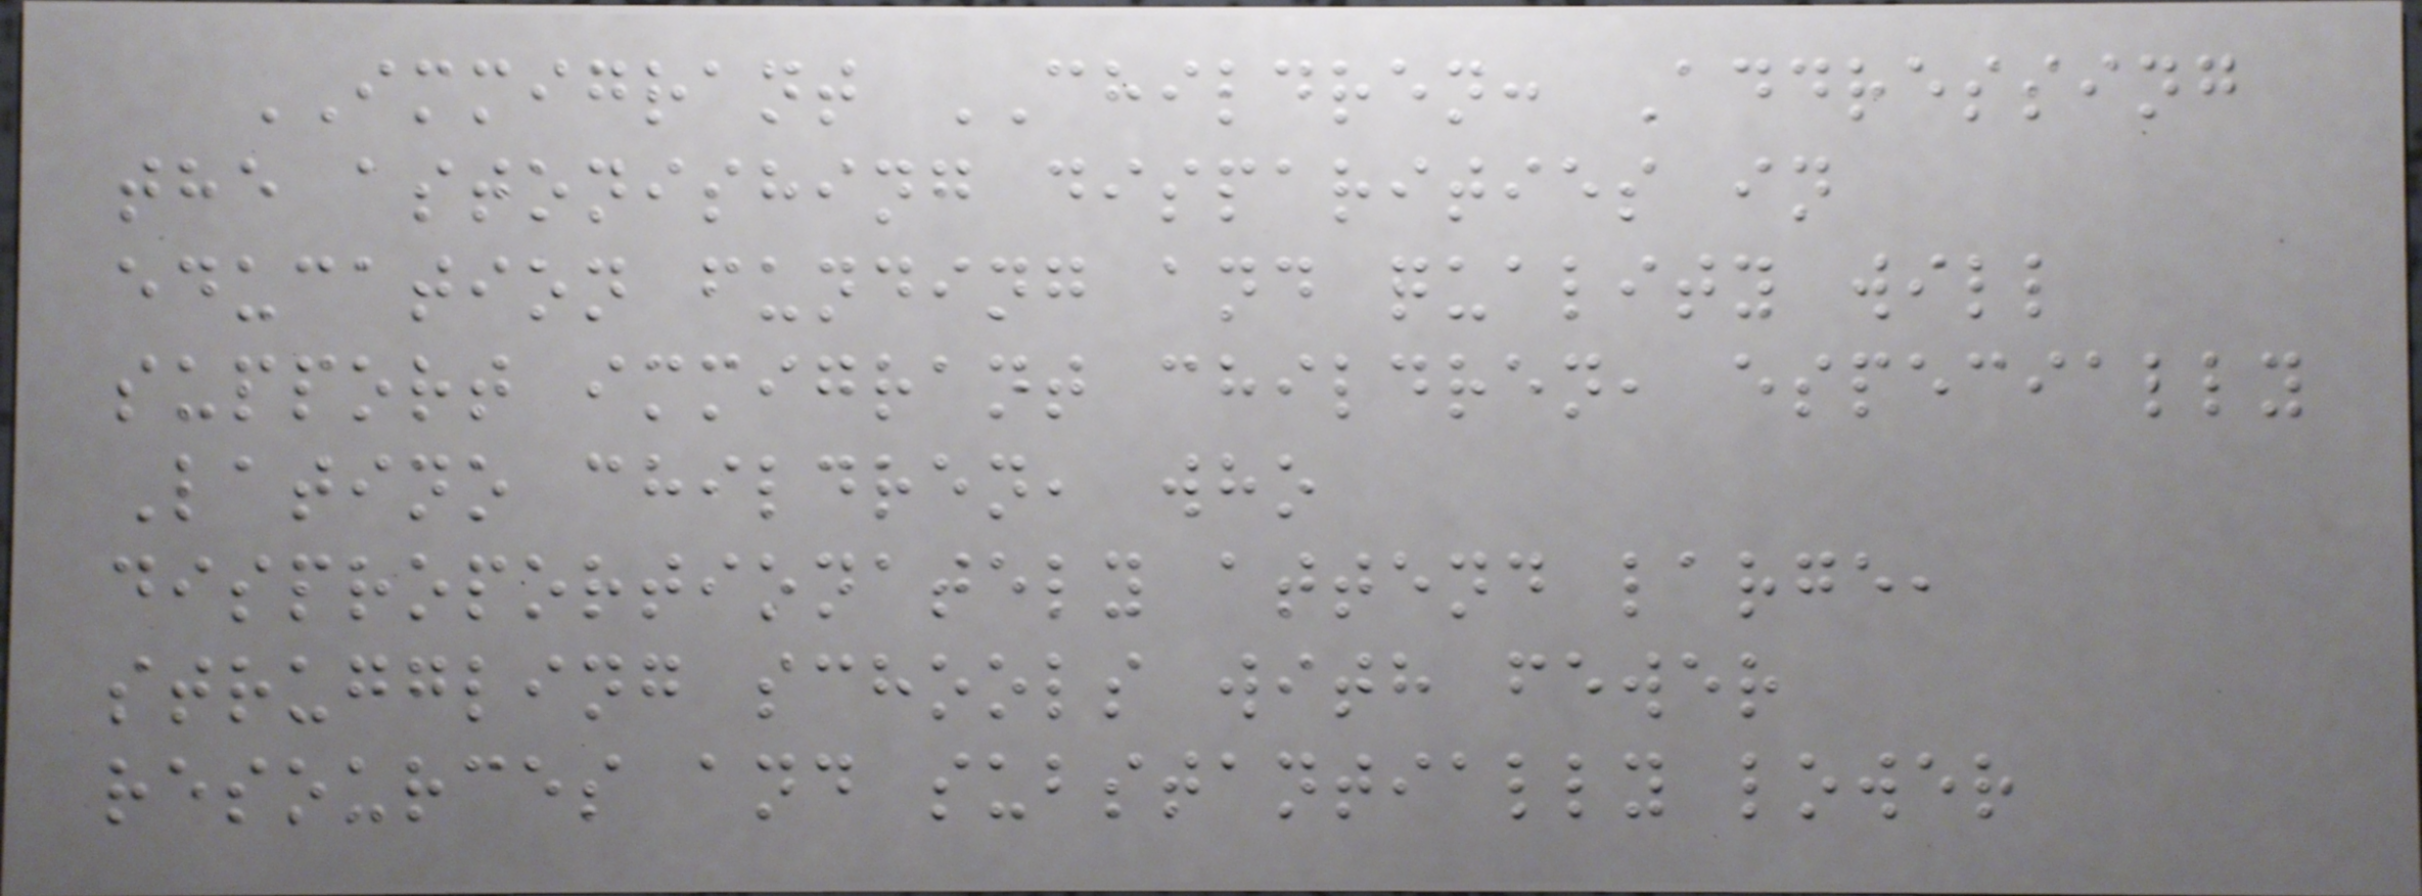IMMIGRANT CHILDREN: Addressing
the astonishing disparities in
education funding and quality will
support immigrant children, especially
Latino children, who
disproportionately attend large,
struggling schools with fewer
resources and substantially lower
